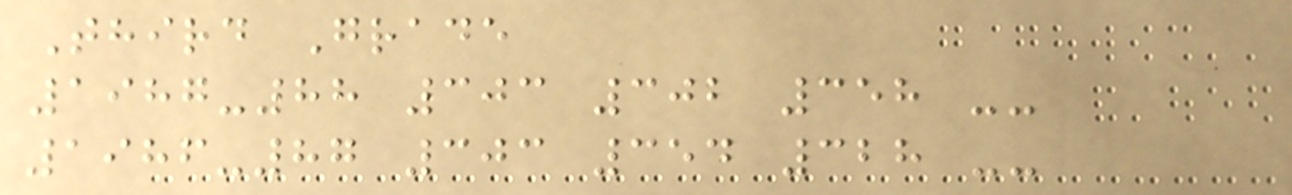Third Grade
1987-88 303 302 358 --
1986-87 303 354 328 --
